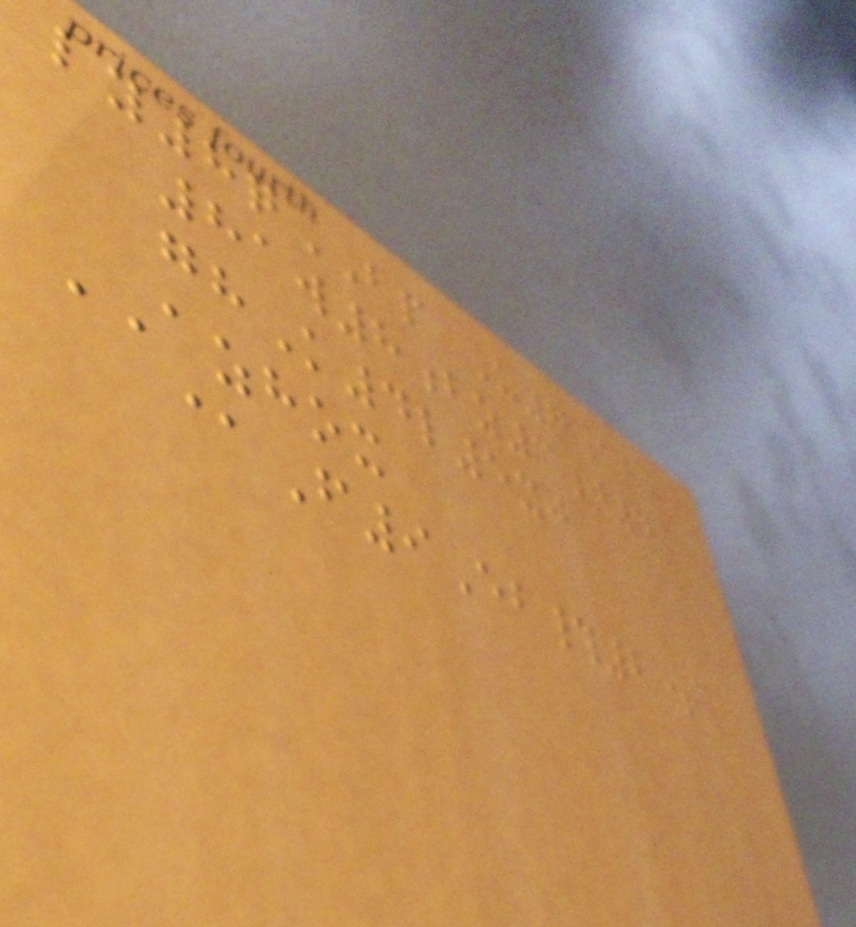ly8qBP U7ab
81w8bz3j4
ghK4l5xj
AZHOX
@F9Eb#2+
